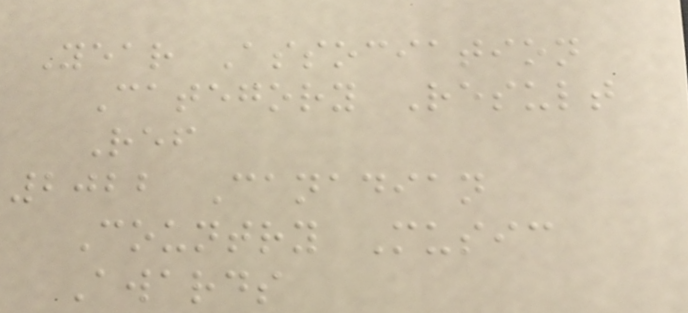Year Association
Category Result
Ref
2022 Canadian
Country Music
Awards
